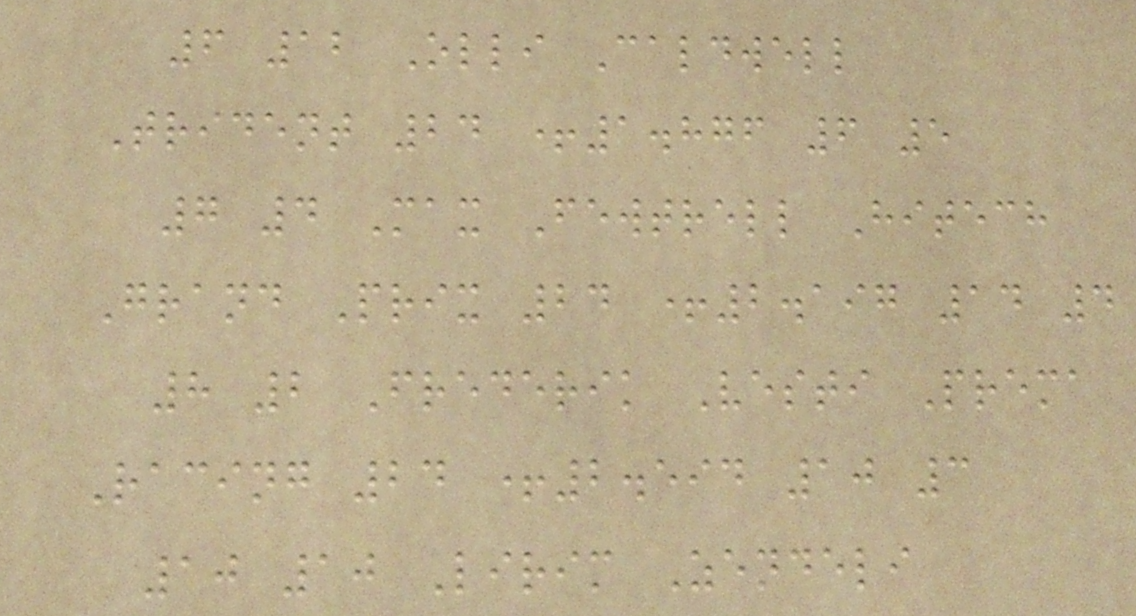6 12 Olli Caldwell
Trident 24 +1.876 6 5
7 4 Max Fewtrell Hitech
Grand Prix 24 +2.197 14 4
8 2 Frederik Vesti Prema
Racing 24 +2.594 10 3
10 10 Lirim Zendeli
